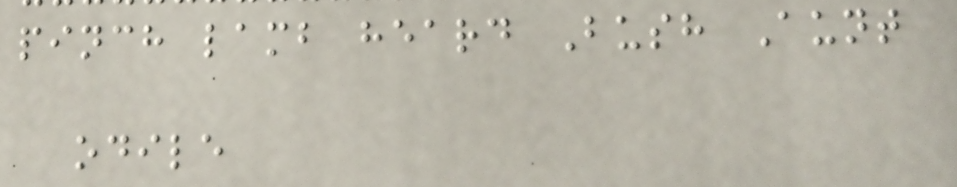pinch lamb heard Bush Aunt
odile
